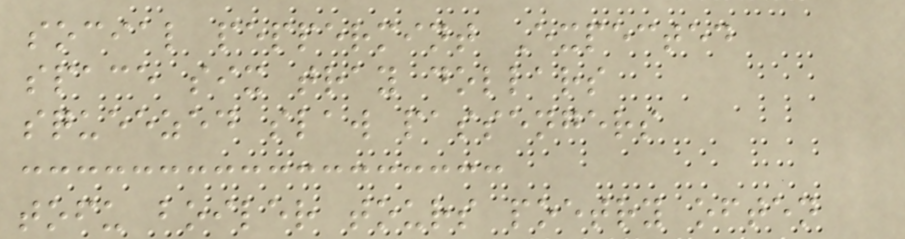social peppermint Expected
space six tray dollars
squeezed slaw passengers
tofu boiler tours poetry often
